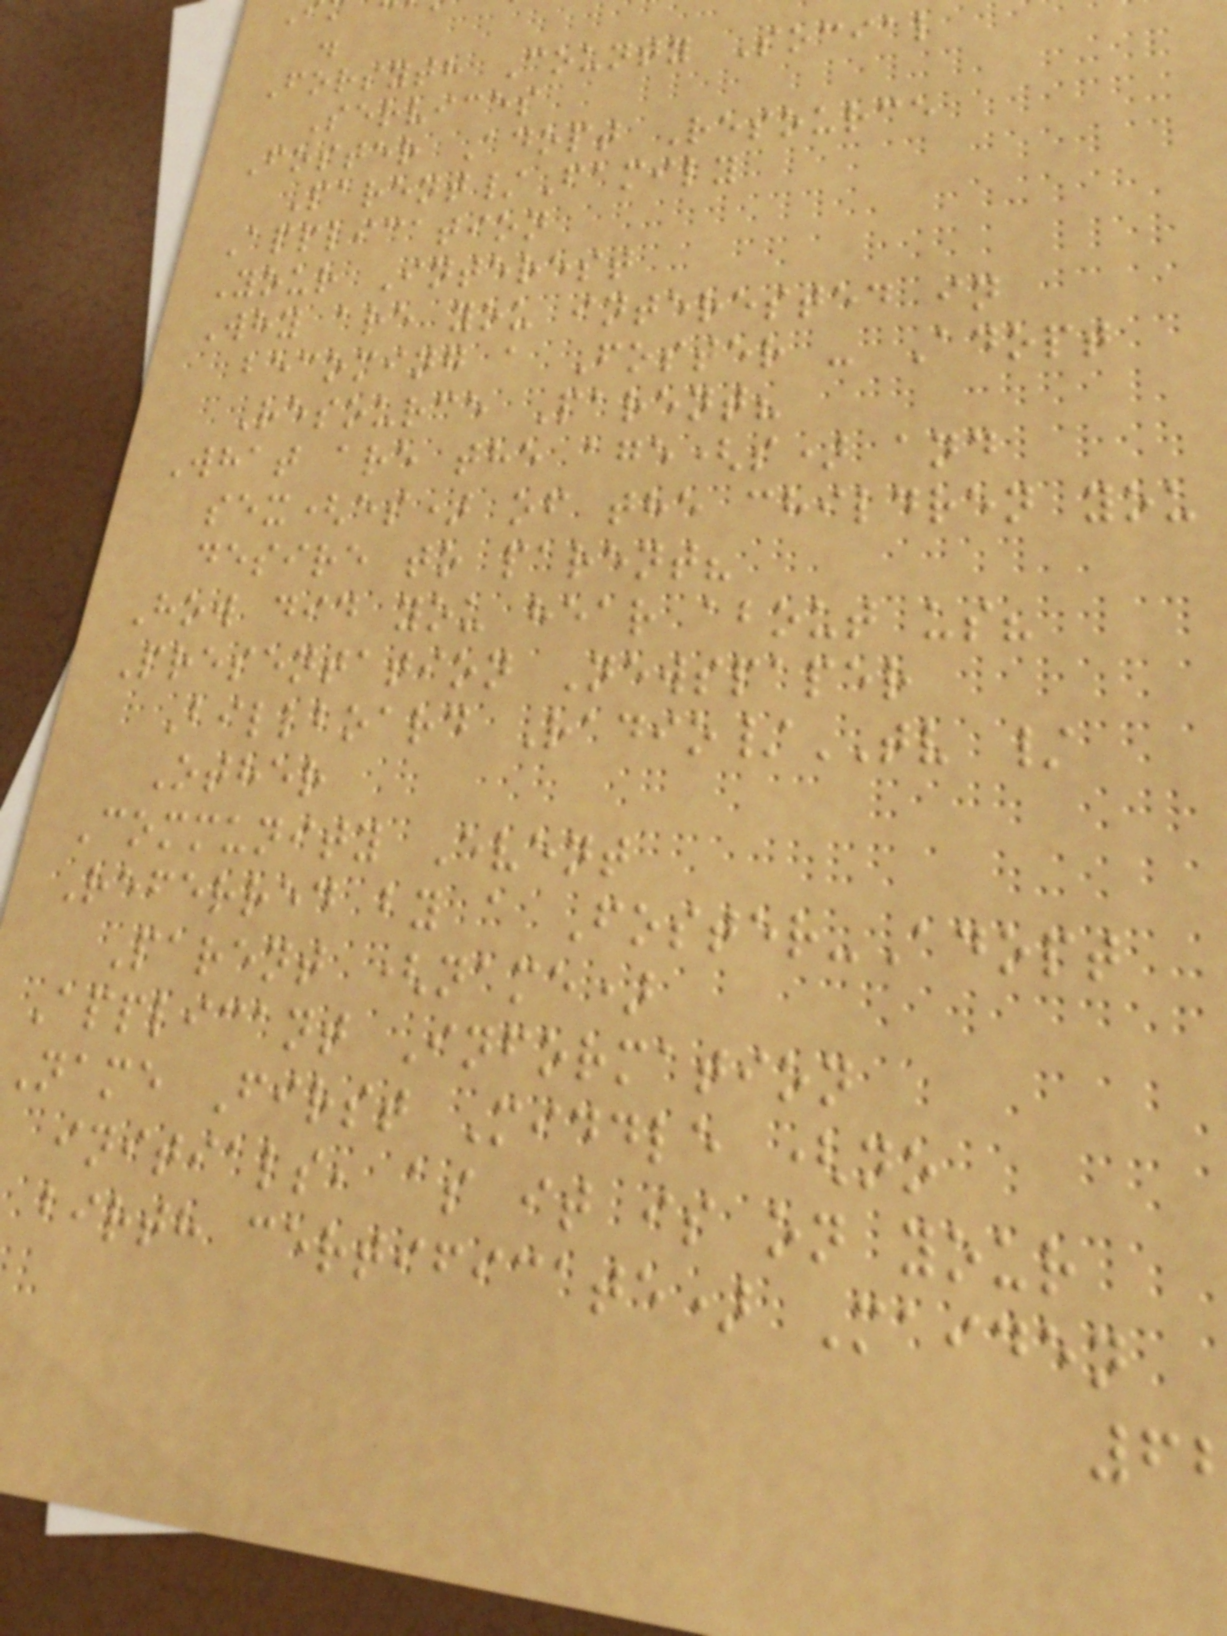.
Forsyth County Social
Services
Foster Adopt Resource
Parent/Family
Application
Your Interest
Why are you interested in
becoming a Foster - Adopt
Resource Parent?
What are the age(s) and
sex(es) of the children you
desire to parent?
How did you hear about us?
Presentation Newspaper
Billboard Radio/TV /
Other
Community Event
Referred by a Foster-Adopt
Parent (name)
Applicant Information
Name First Middle (no
initials, as it is on your
birth certificate) Maiden
